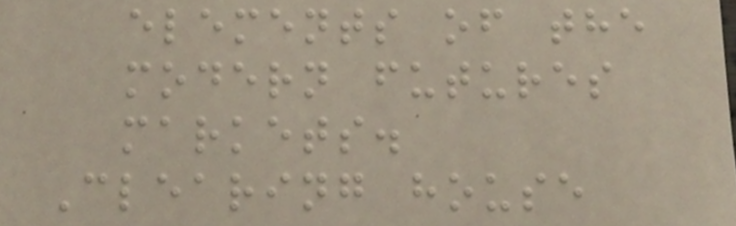elements of the
modern futures
markets.
Clearing house
